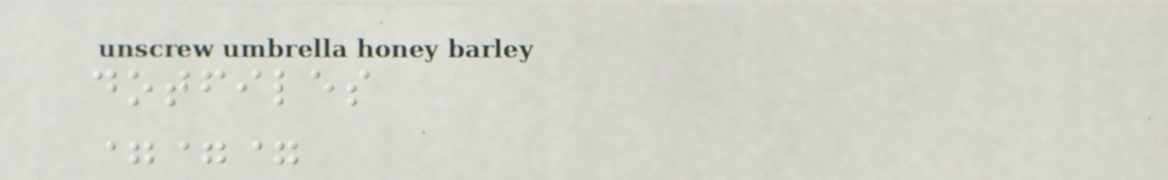dotfiles
===
